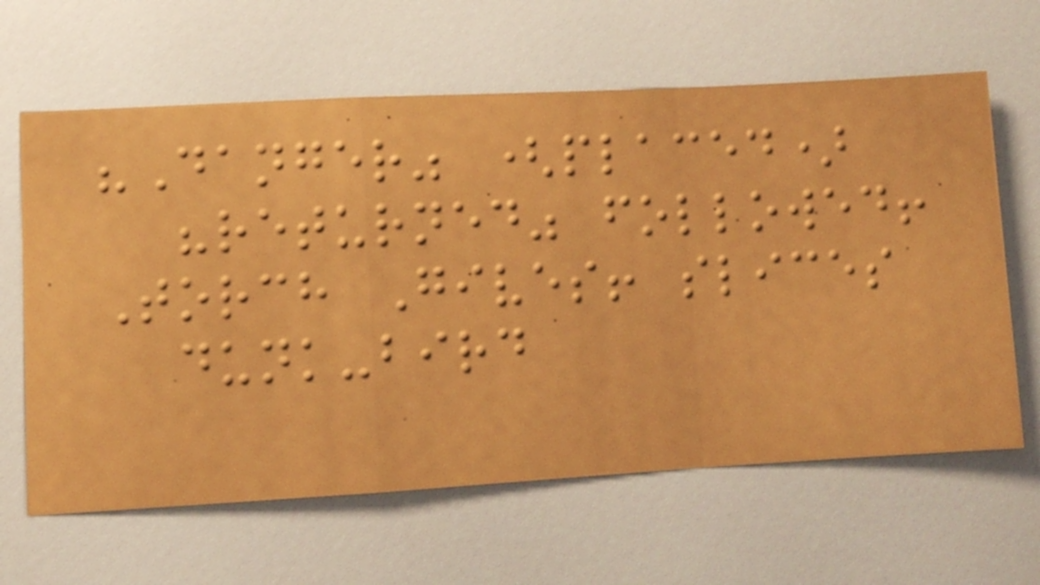"Danger" (placed)
"returned" followed!
Torch Gives! slices
dunk-bird
